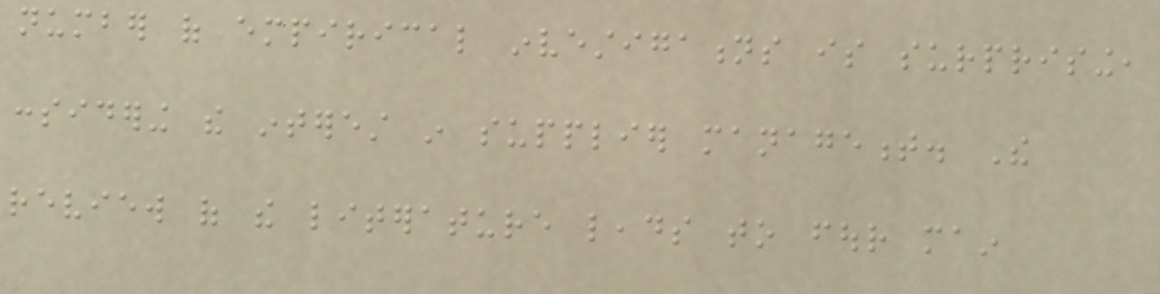number of empirical investigations is surprising,
considering the interest in supplier management. The
review of the literature leads to four main
